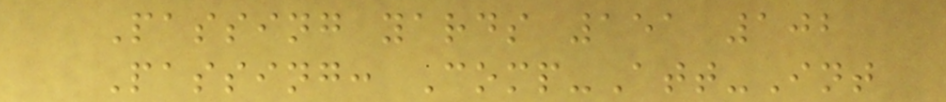Passing yards 151 102
Passing: Comp-Att-Int
